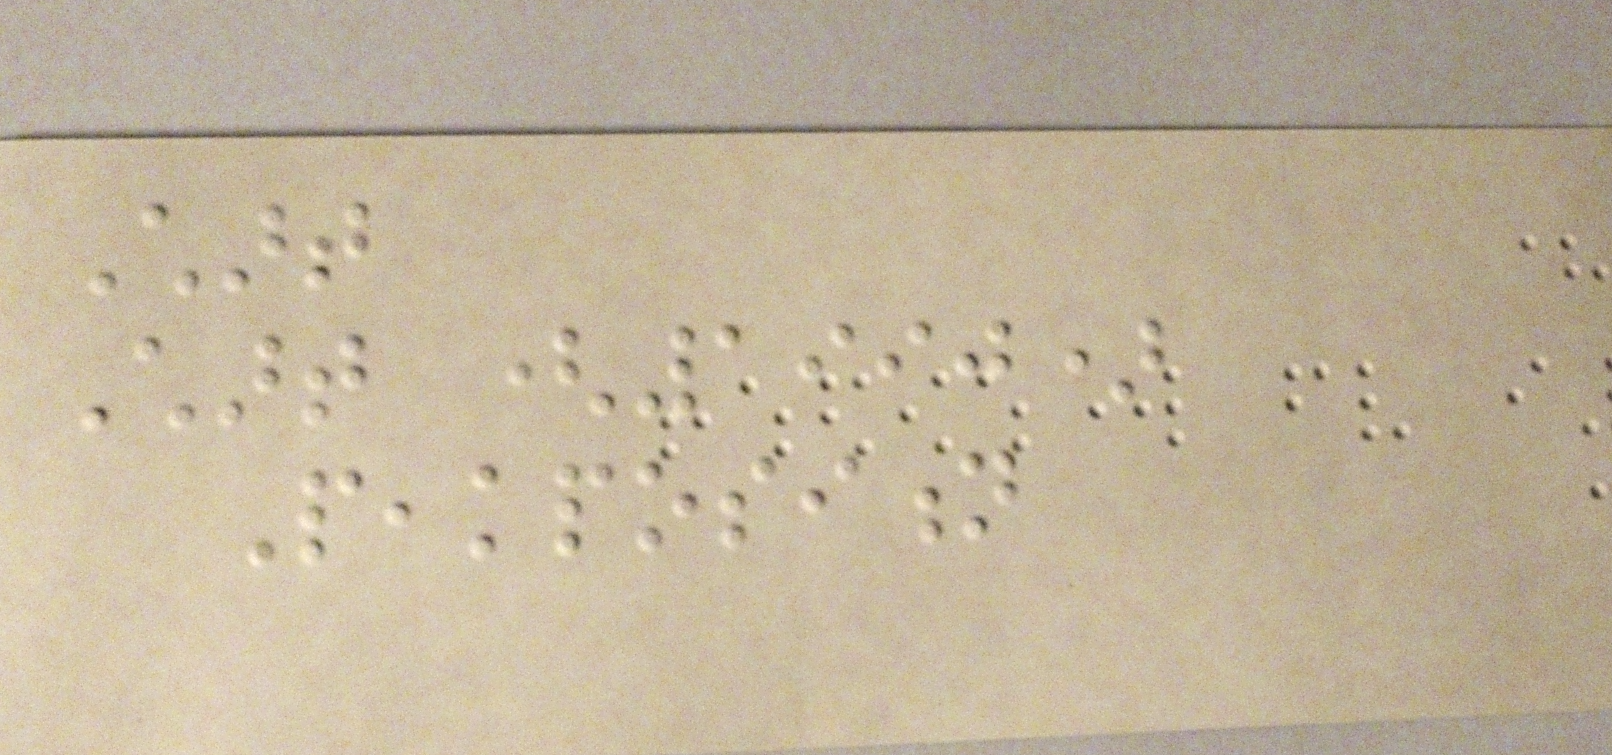Chart
Chart (1990)
Peakposition
